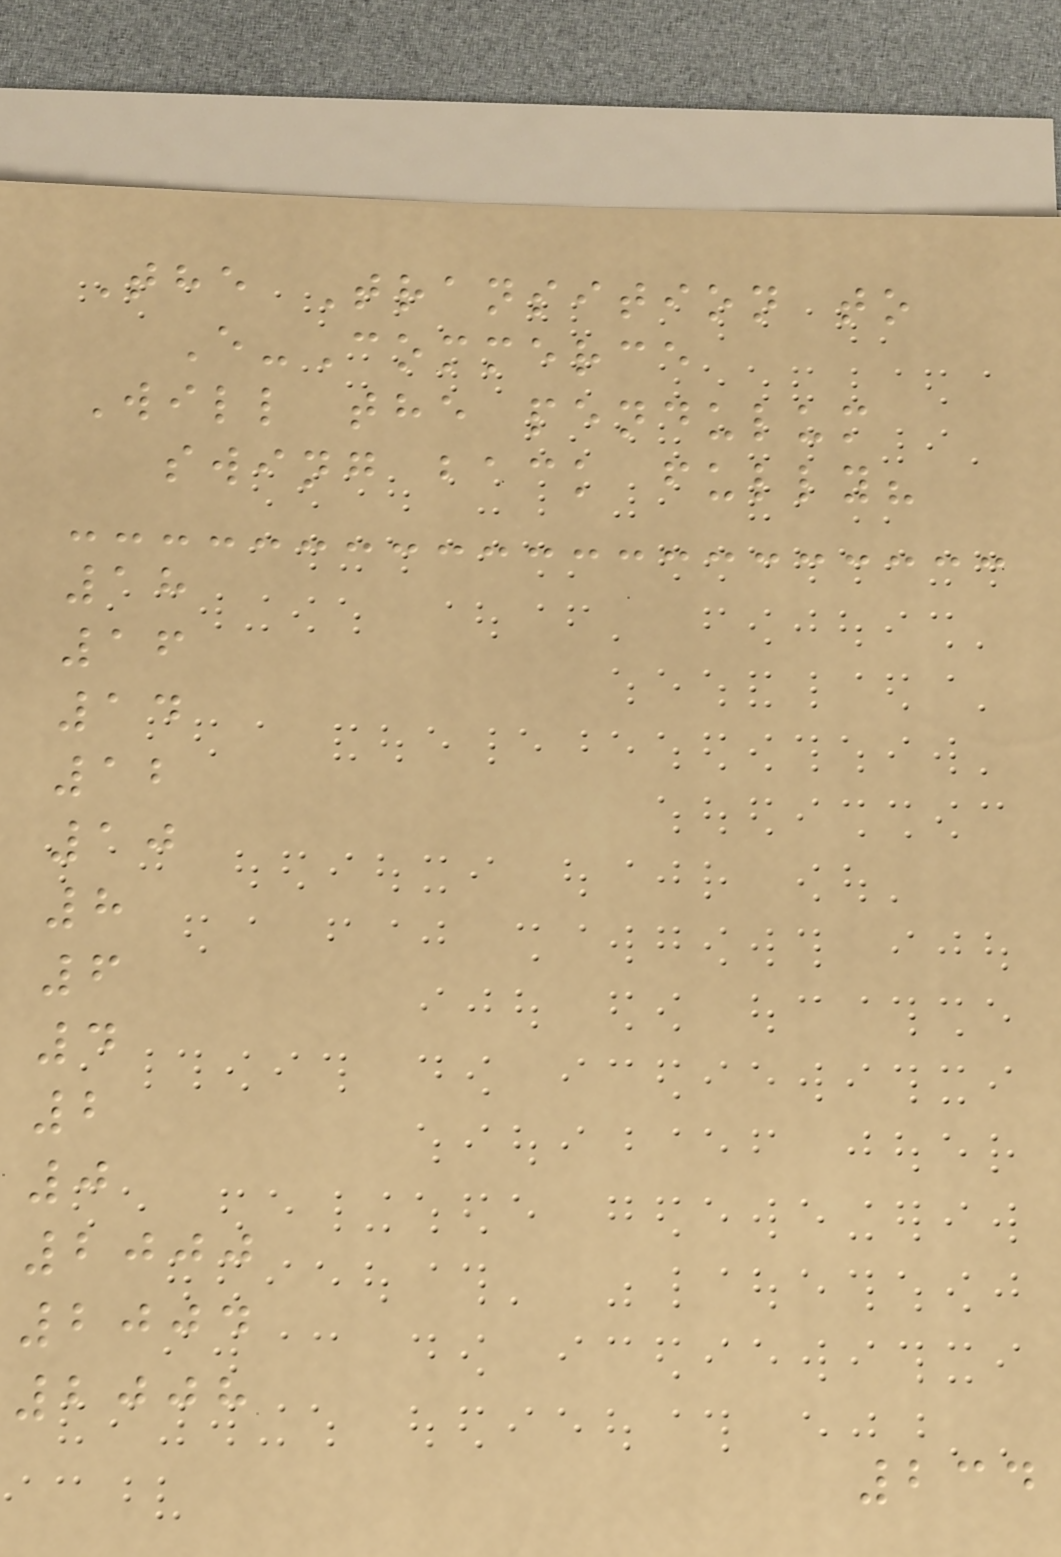The Transition to
E-Commerce
Will the pendulum
swing back fully?
18
16
14
12
10
8
6
4
2
0
2000
2004
2008
234
